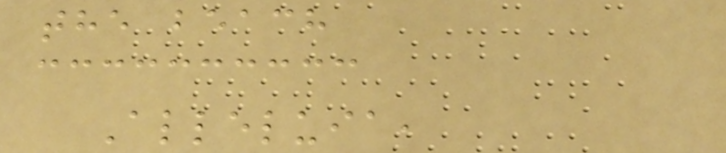the beach
Alleluia,
